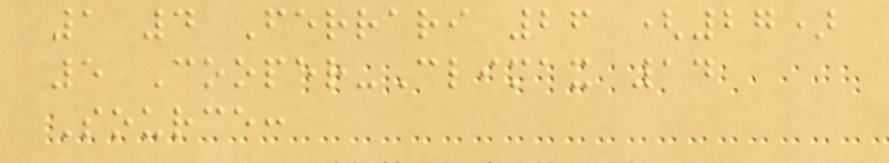1 4 Ferrari 26 (27)
5 Cooper-Climax 14
Source:
